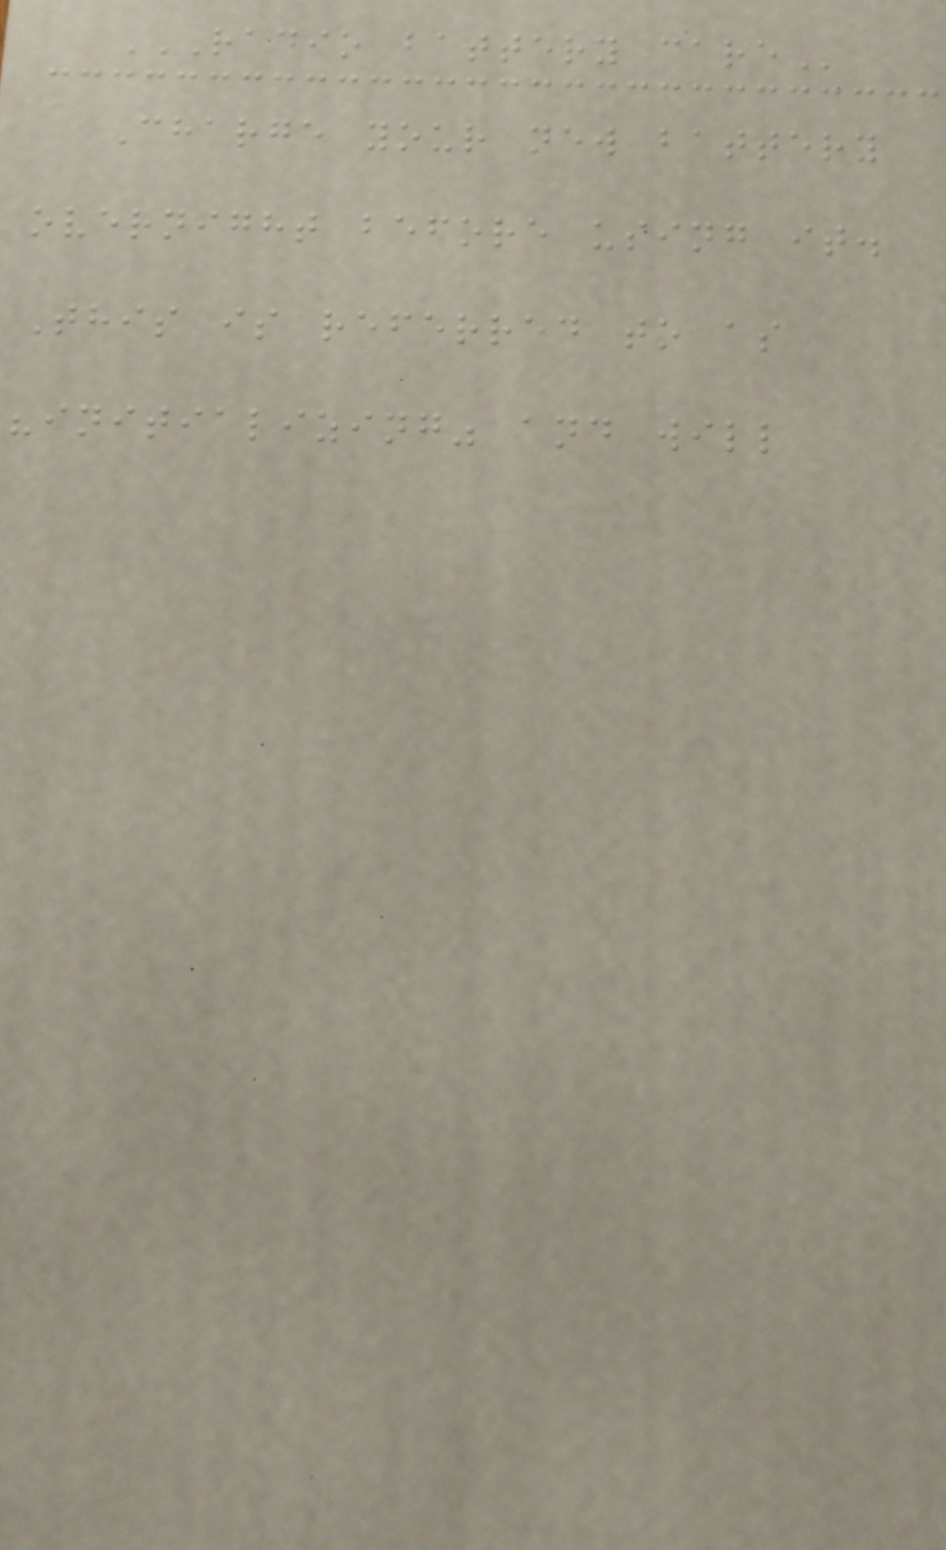RADIO BATTERY CARE
Charge your new battery
overnight before using it.
This is referred to as
"initializing" and will
